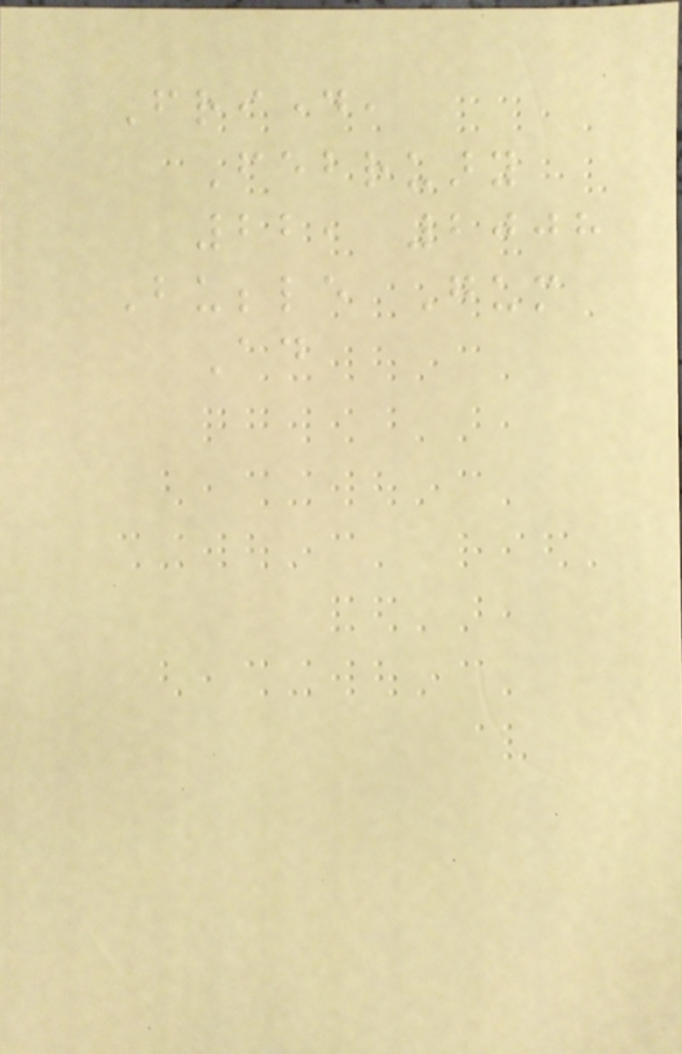Friday,
February
22, 2008
Bubble Gum
Ad
